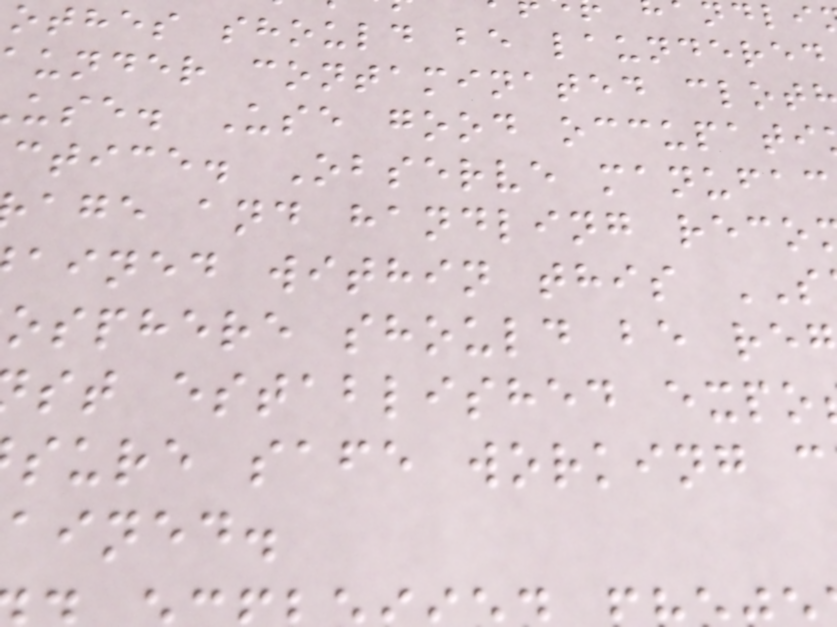othes should be laundered
under contaminated clot
use. Use good occupati
ctice. Observe manufac
age and handling reco
ained within this
osphere should be re
st established expo
sure safe working c
ained.
